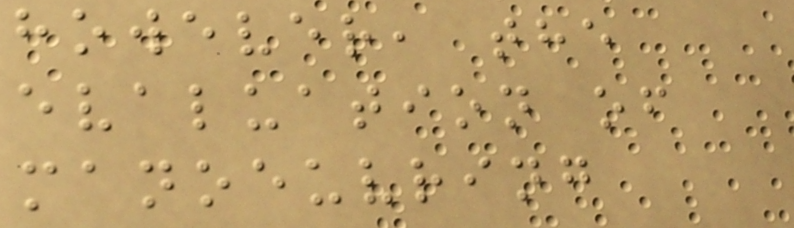however, the
evaluation of
manoeuvring
